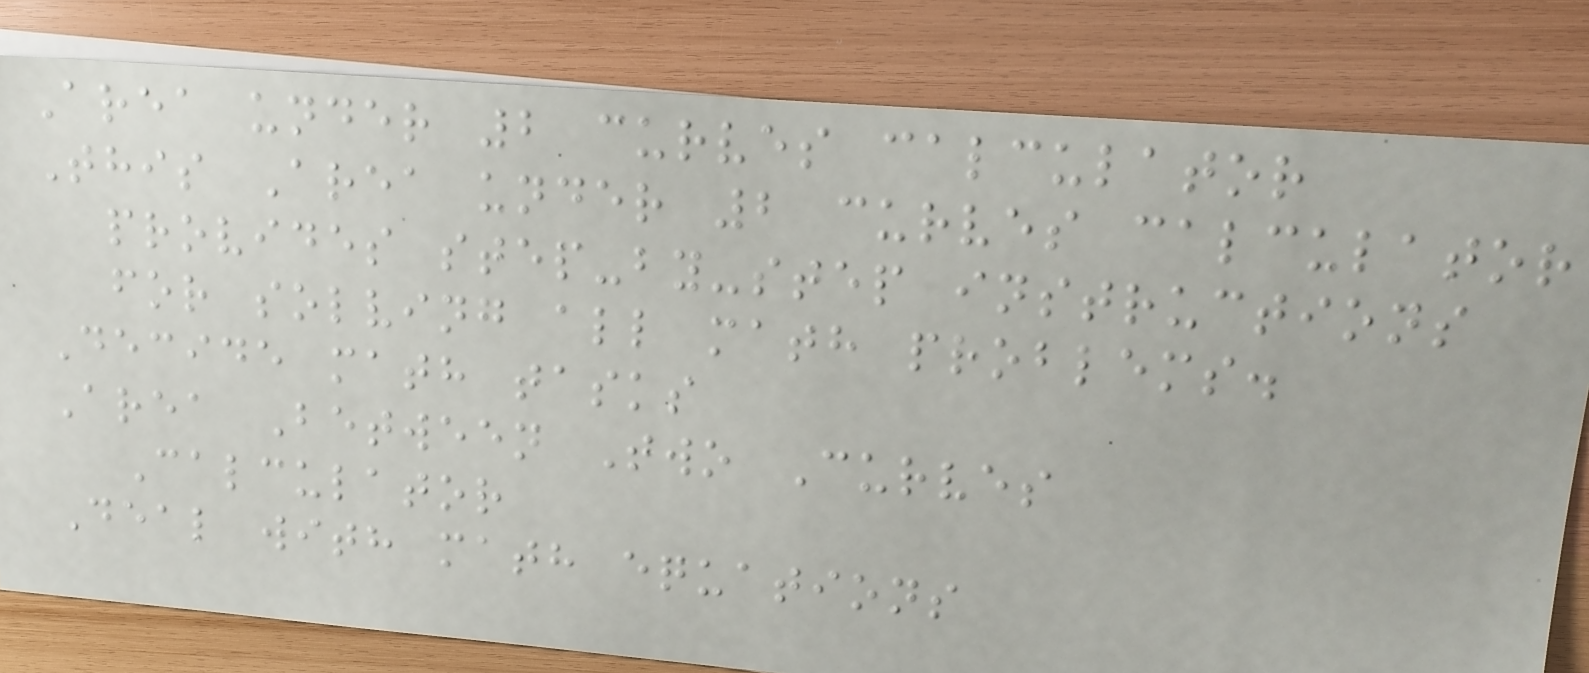Area under 2 curves calculator
This Area under 2 curves calculator
provides step-by-step instructions
for solving all math problems.
Decide math tasks
Area Between Two Curves
Calculator
Deal with math equations
